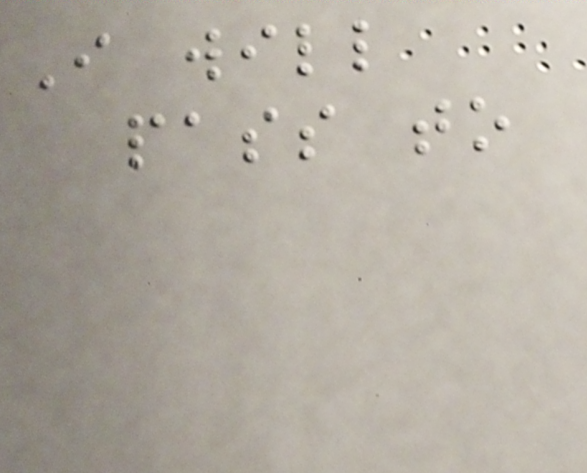I will
pass to
